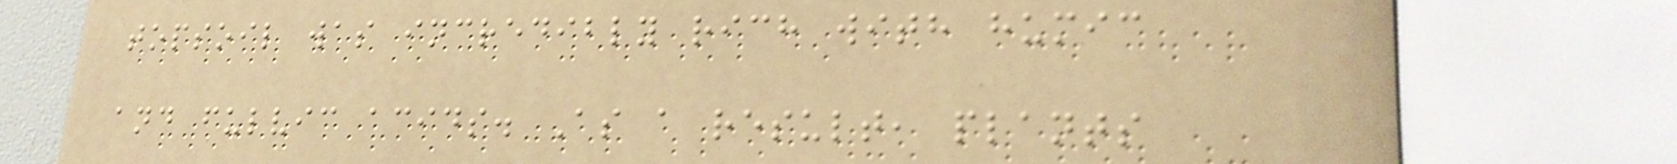topsoil was incredibly rich with humic
and fulvic acids. As a result, plants
